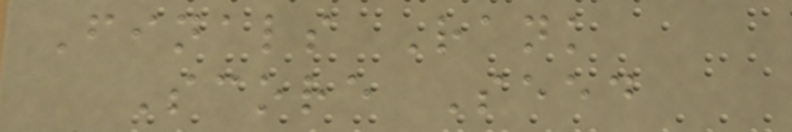Finals Rank
Score Seed
